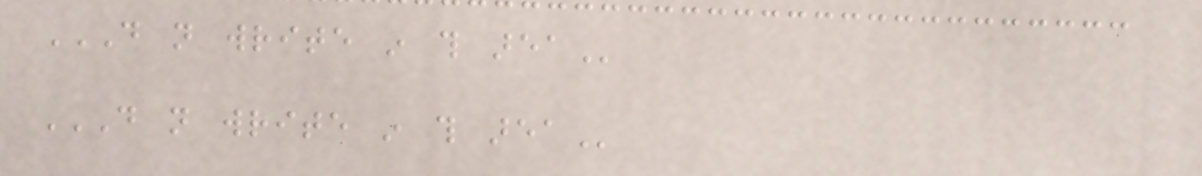DO NOT WRITE IN THIS AREA
DO NOT WRITE IN THIS AREA
